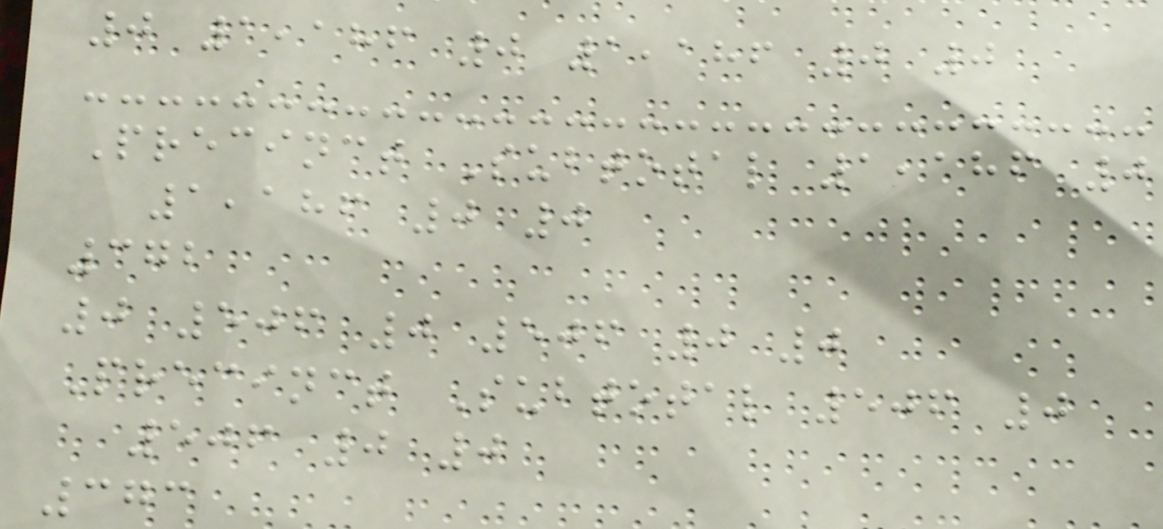0 1,186 0 1,186 0 0
Precinct Subtotal 1,186 0
1,186 0 0
372
0 506 0 506 0 0
Precinct Subtotal 506 0
506 0 0
373
